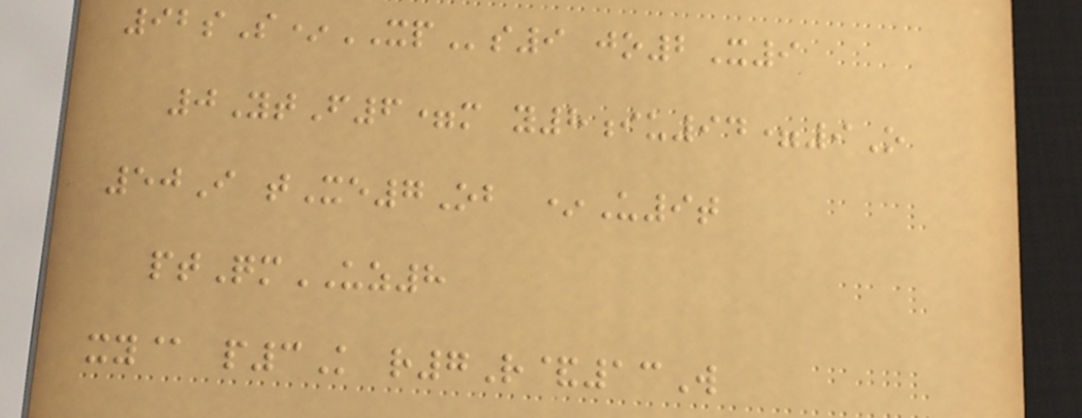92sS*XPs9 jo2X9
0YtF6=m y8iu94=9O
50I tXe7Ob *U9t
ptQmUZ8
xy@ p3K r7R&13W
